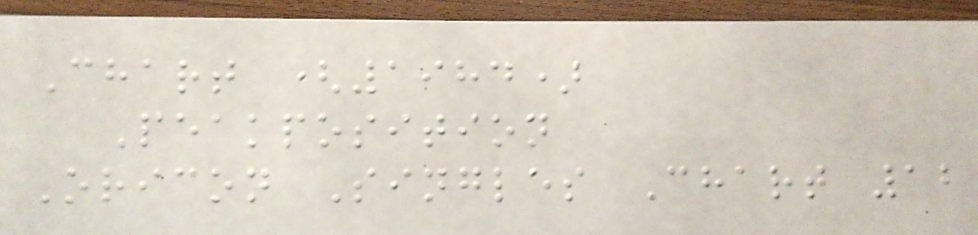Chart (1984)
Peakposition
Oricon Singles Chart 12
